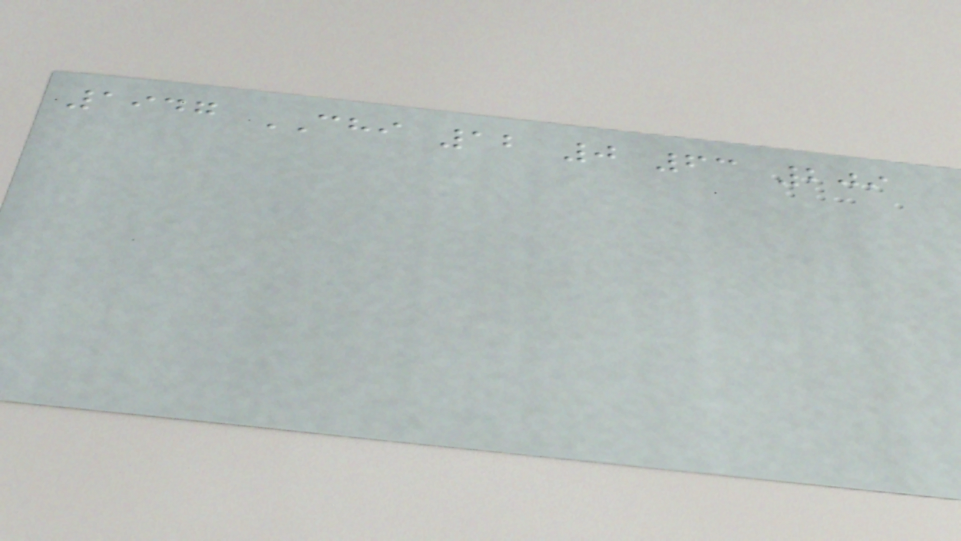1947 CHI 12 0 63 209
